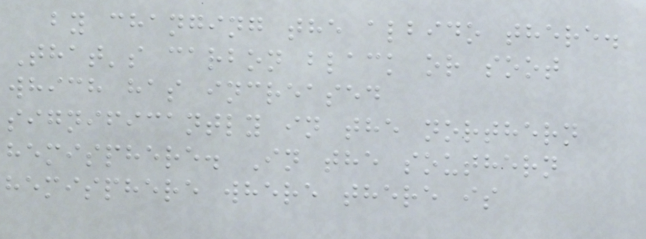by changing the albido there.
That's carbon black or soot
which has increased
significantly in the northern
hemisphere. In the southern
hemisphere where there is
